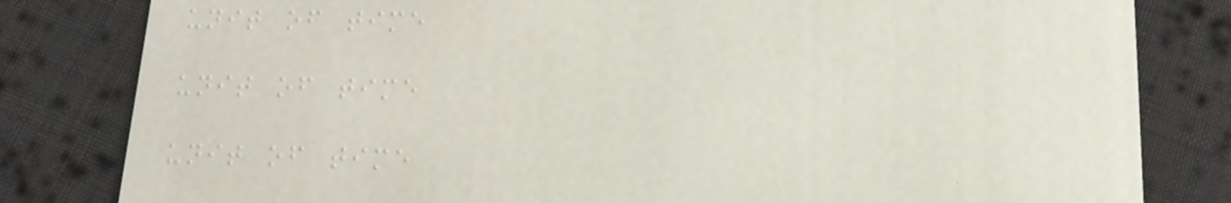unit of time
unit of time
unit of time
